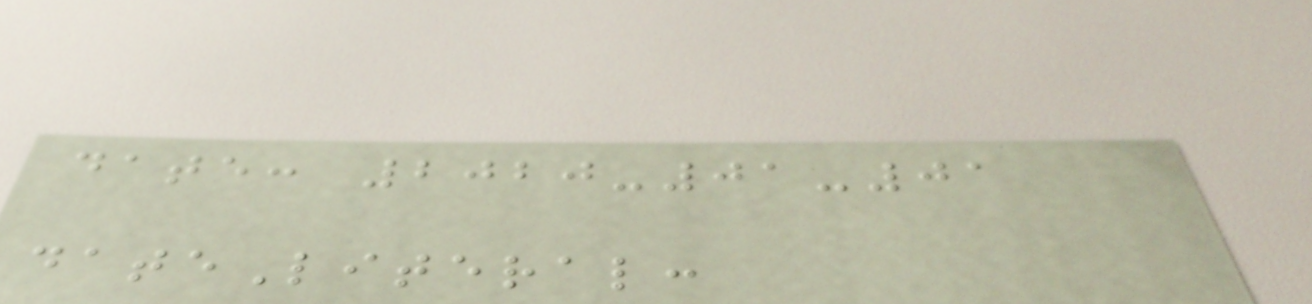date: 2020-01-01
dateLiteral:
